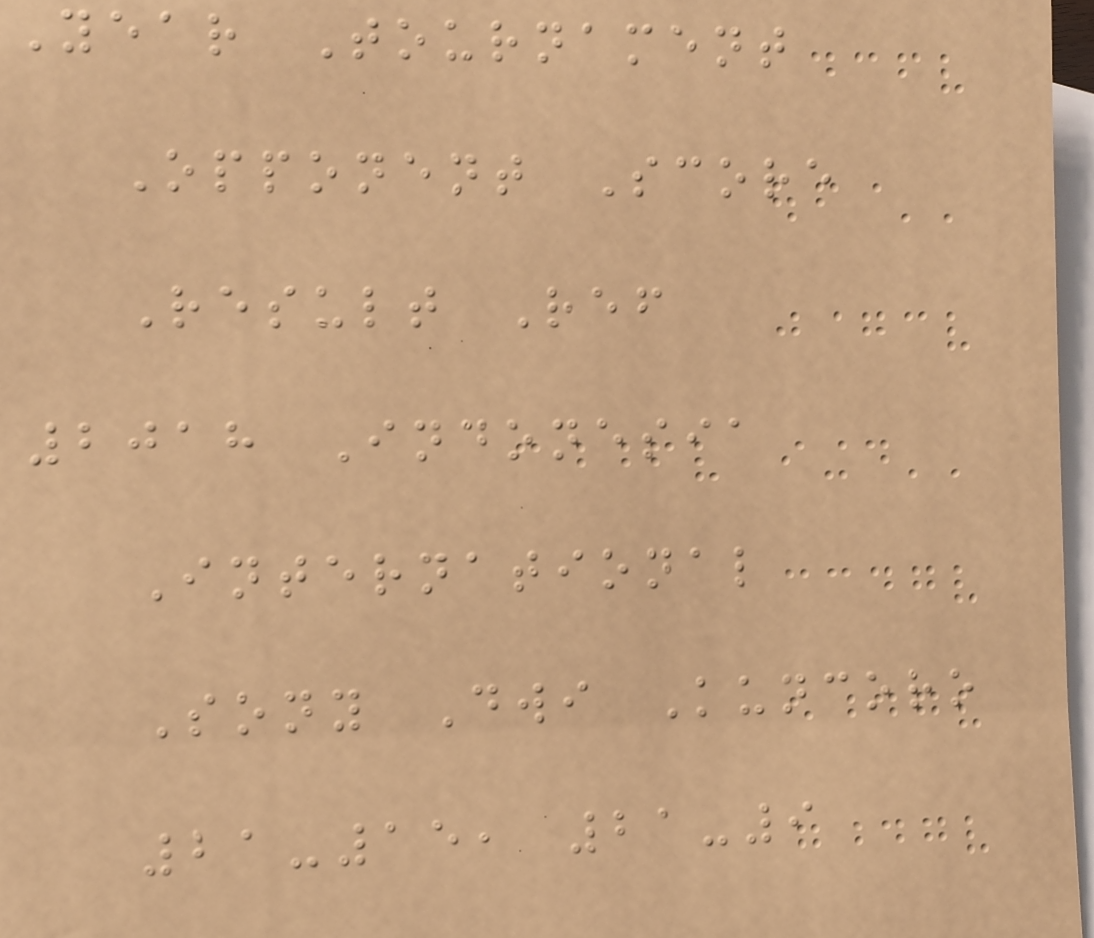Year Tournament
Opponent Score
Result Ref
2018 Indonesia
International
Sony Dwi Kuncoro
21-15, 21-9
